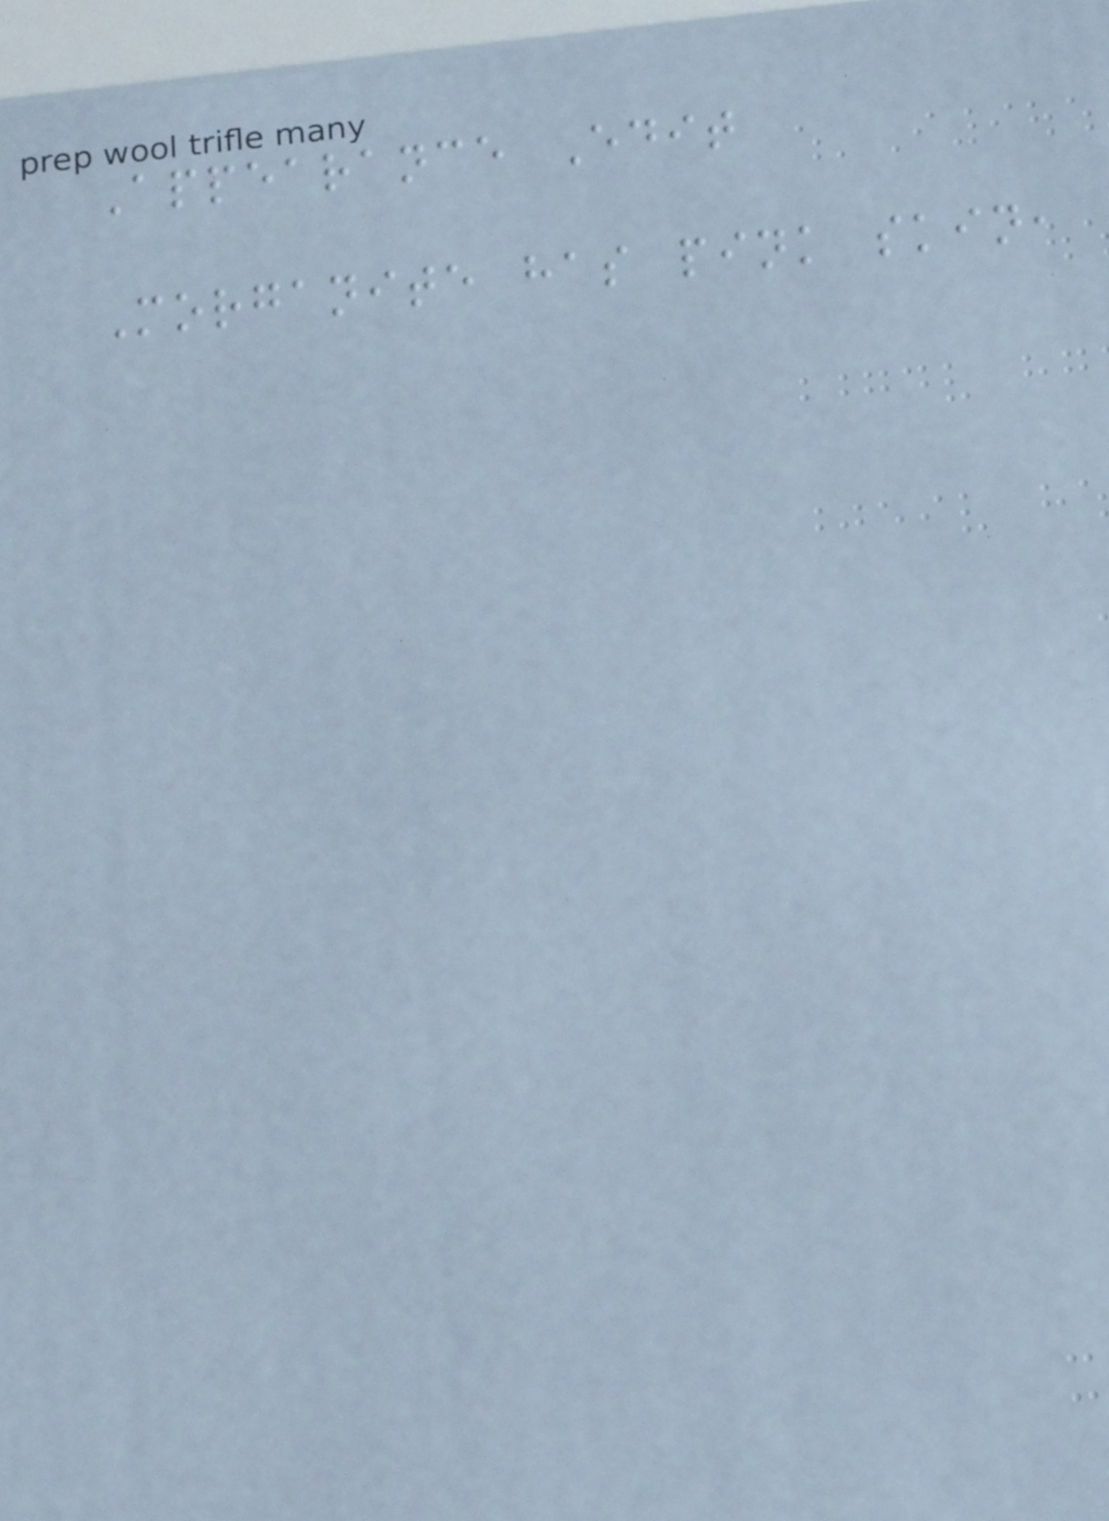Appearance Edit
Morganite has pink skin,
